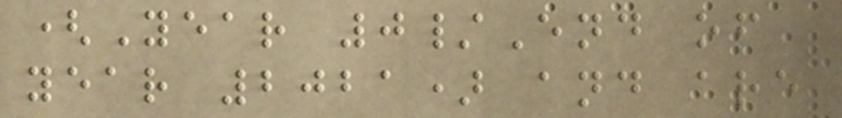(Year 0/End of
year 2021) and are
